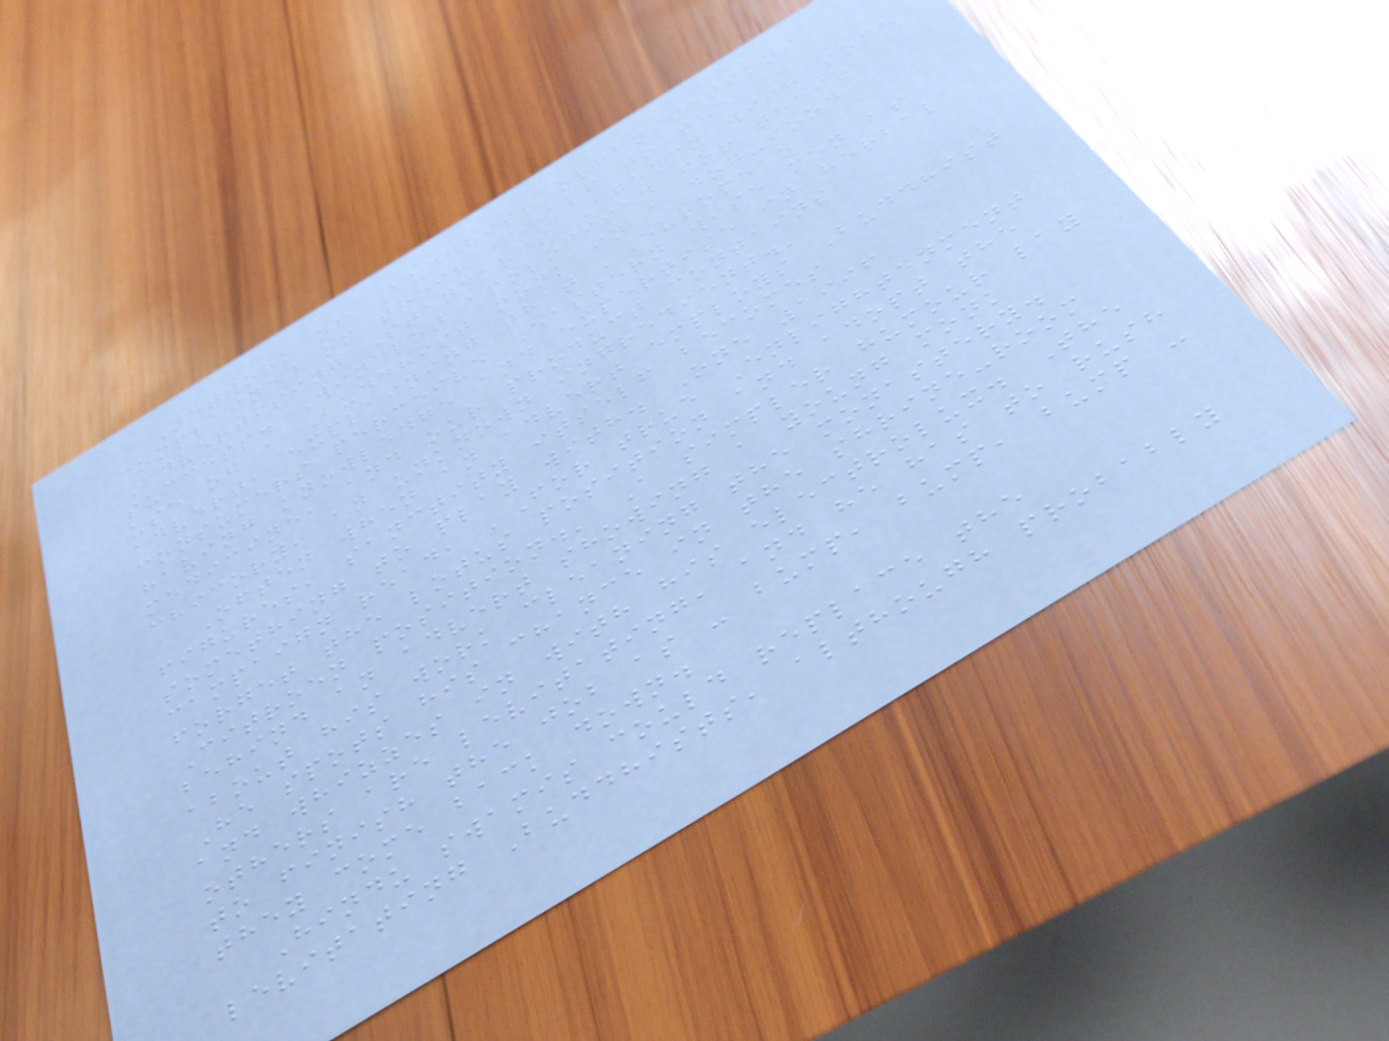Network of Buddhist organisations
complained on their behalf to the
Advertising Standards Agency with some
success. Winalot apologised for their
use of a Buddhist monk in a dog-food
advert, explaining that 'European
consumers perceive Eastern wise men as
having knowledge and expertise in herbal
medicine, and our product contains
chicory, an unknown ingredient.'
Often when an advert employs Buddhist
figures, sanctity itself becomes
something to play with. One 1996
campaign read, 'For true Enlightenment
forget the lotus position and adopt the
Citroen position.' A simpler humour lay
behind an advert showing a young monk
about his work cleaning the monastery.
He spots his chance in the shrine-room
and whizzes in with his electrolux. The
others are levitating, and he has to rush
to finish the job as - bump, bump, bump -
they come back down.
Hindu swamis could replace the
levitating Buddhists, although probably
